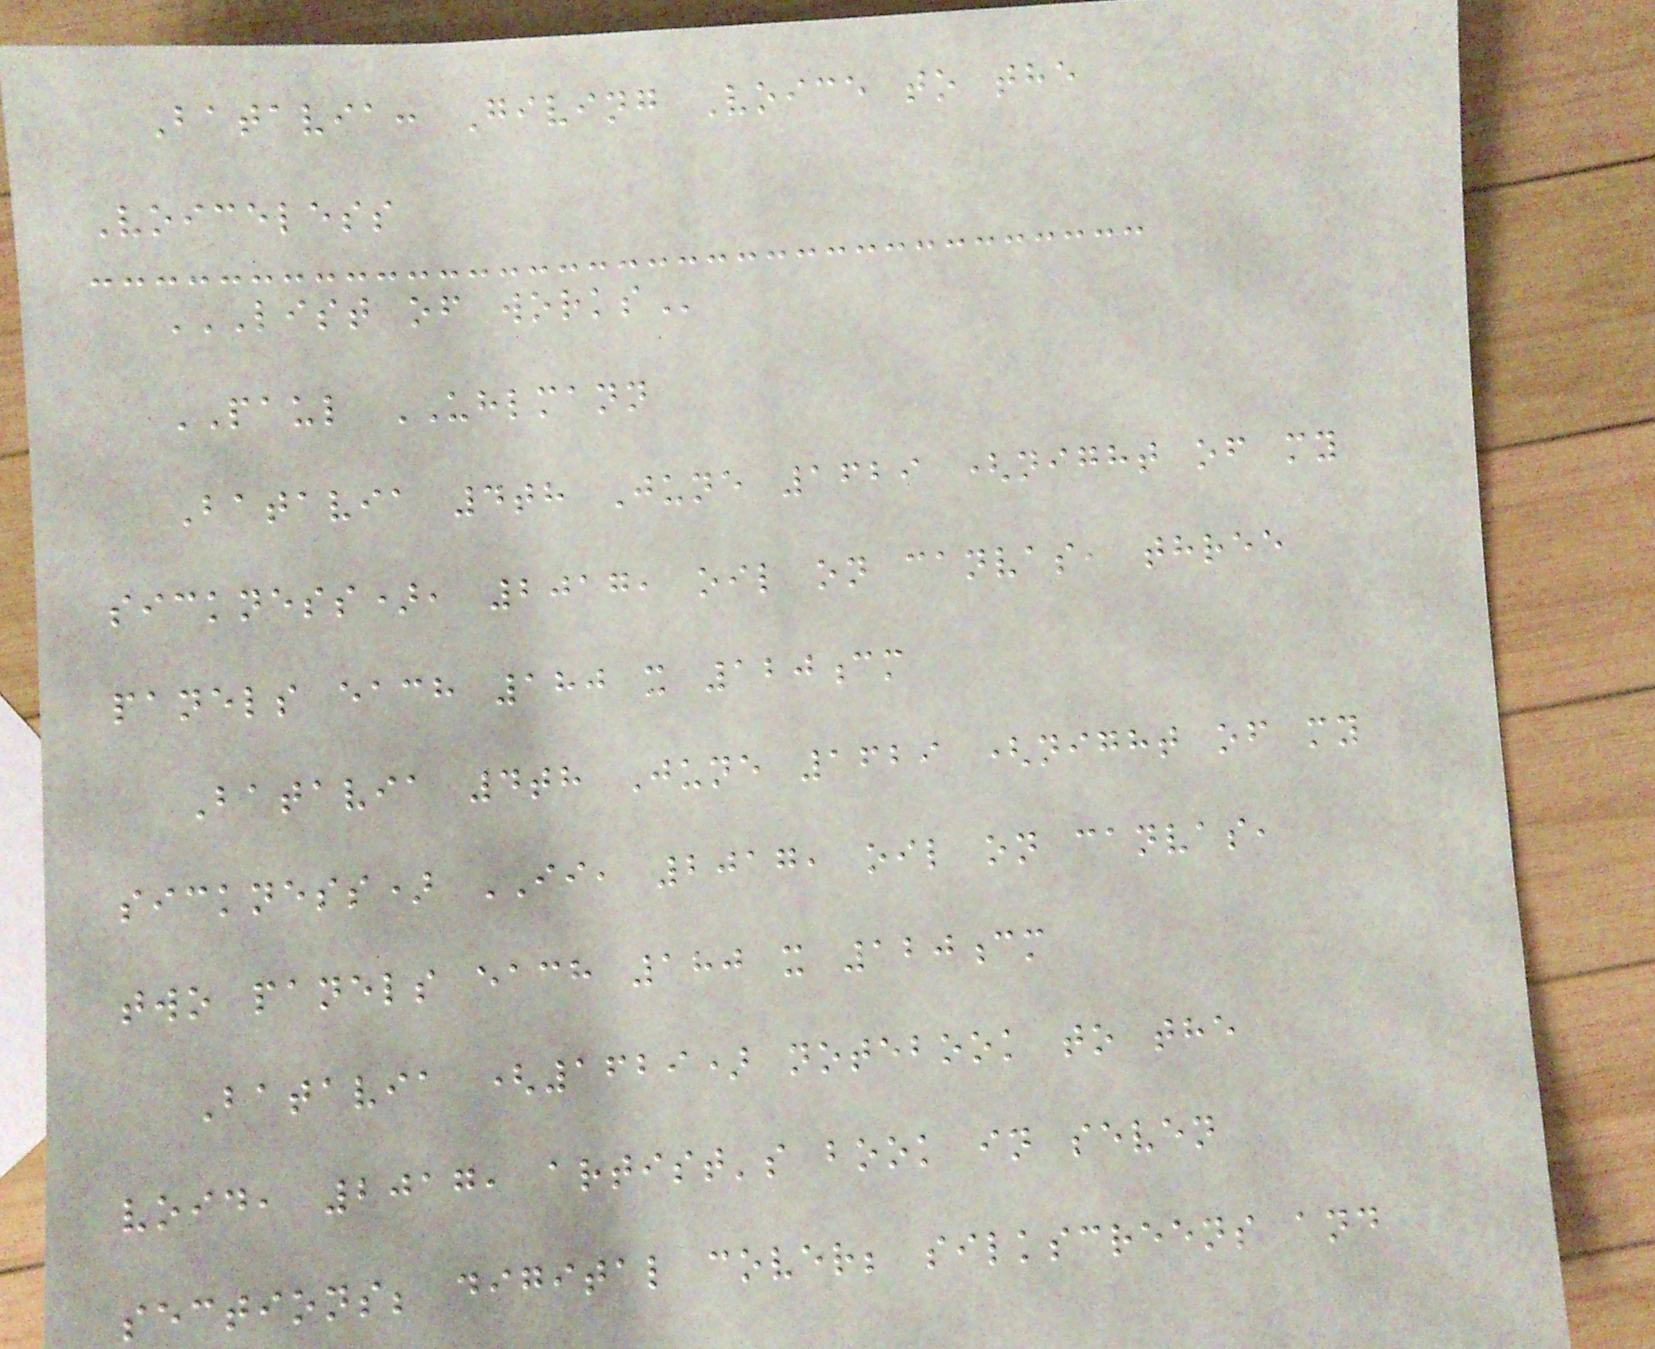Batavia: Giving Voice to the
Voiceless
LIST OF WORKS
PAUL UHLMANN
Batavia 4th June 1629 (night of my
sickness), 2017, oil on canvas, three
panels each 180 x 120cm
Batavia 4th June 1629 (night of my
sickness) II, 2017, oil on canvas,
two panels each 180 x 120cm
Batavia (1629) notebook to the
void, 2017, artist's book in seven
sections; digital cover; silkscreens and
